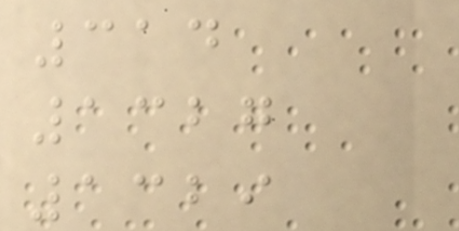314
1327
1329
